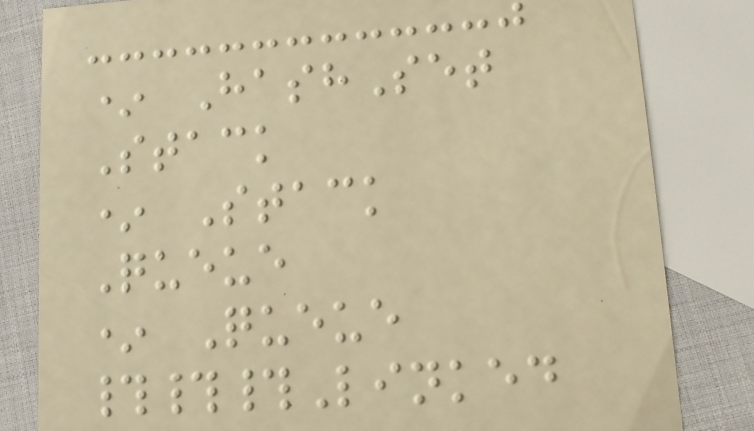* HashSet
Stack
* Stack
Queue
* Queue
###Linked
